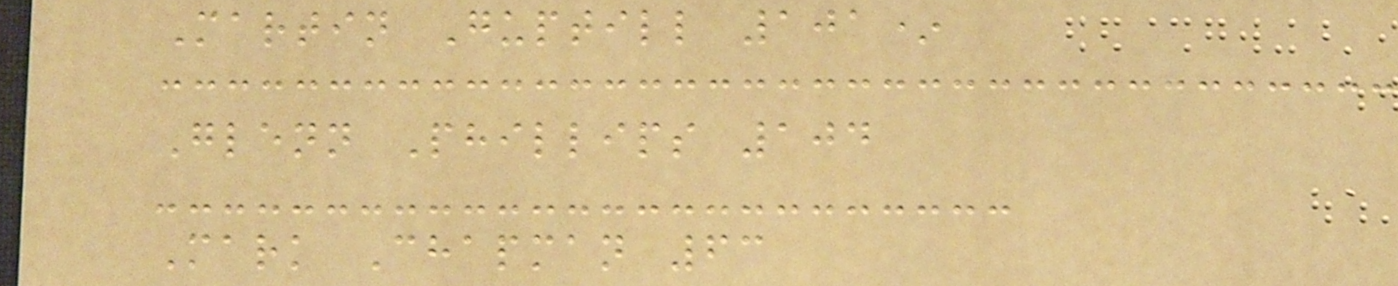Martin Guptill 101*
Glenn Phillips 104
Mark Chapman 63
